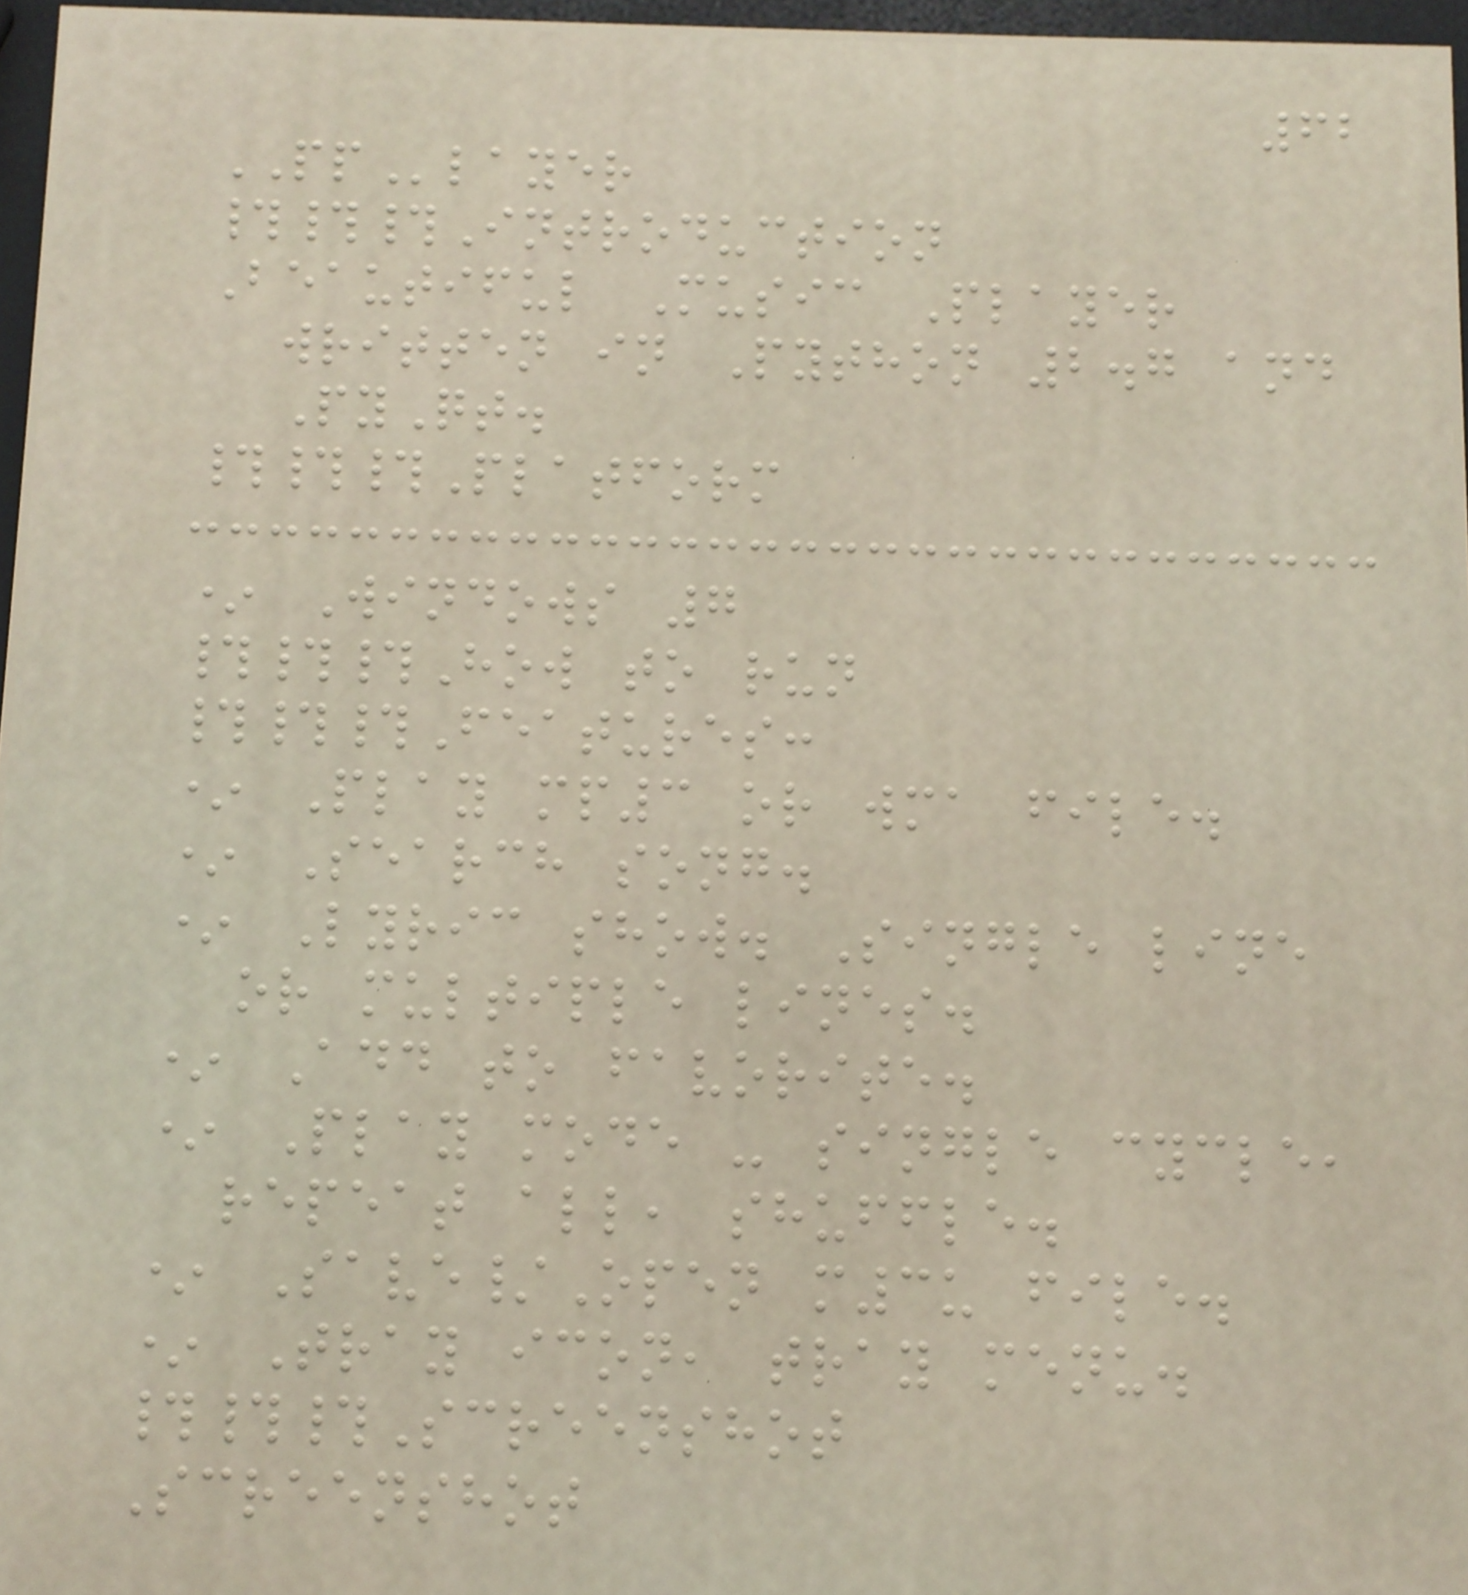62
PPlayer
###Introduction
Beautiful Music Player
written in Python 2.7 and
PyQt.
###Platform
* Windows 7
###How to run
###Features:
* Play mp3 or wma file.
* Search song.
* Lyric show. Single line
or multiple lines.
* Add to favorite.
* Play mode - single cycle,
repeat all, shuffle.
* Save/Open m3u file.
* Tray icon, tray menu.
###Screenshot
Screenshot
